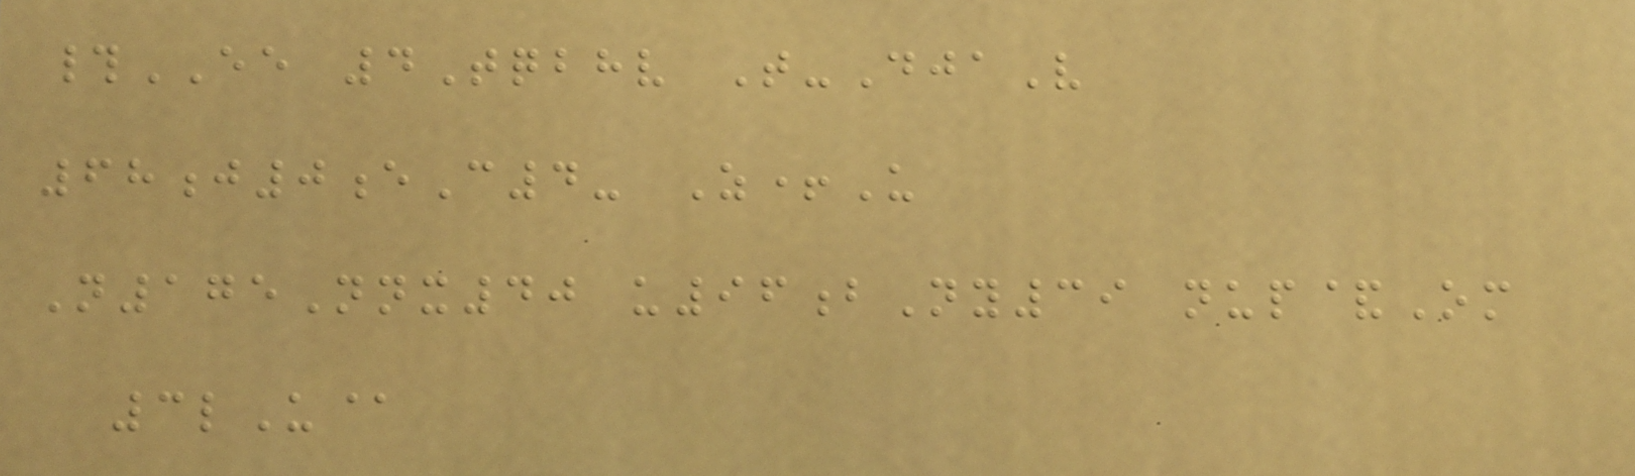#EE 4Tqbhv T-DjaV
68j0eC4- Z+U
N175Nnx40 u96bNy39 nup&Om
3lU@
